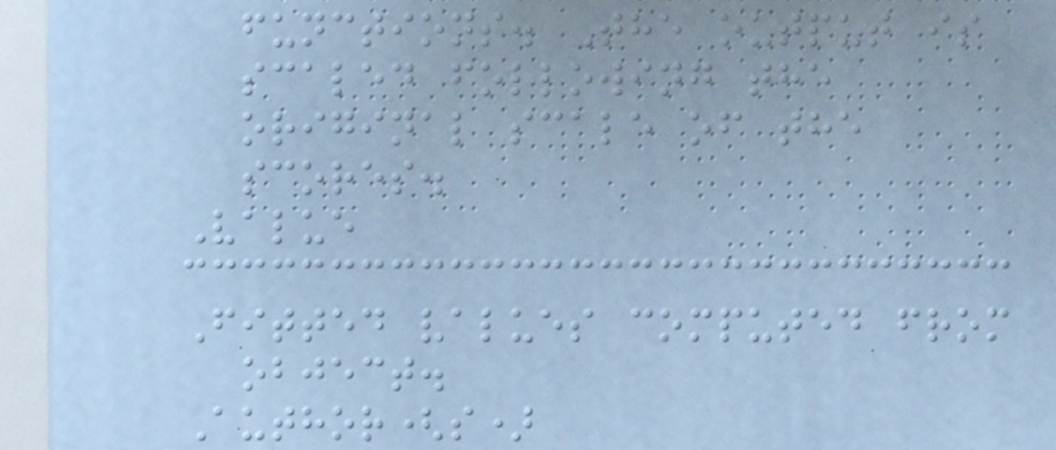functions. The output is
scaled following the
original scale of the
scores.
Value
Fitted values computed from
object.
Author(s)
